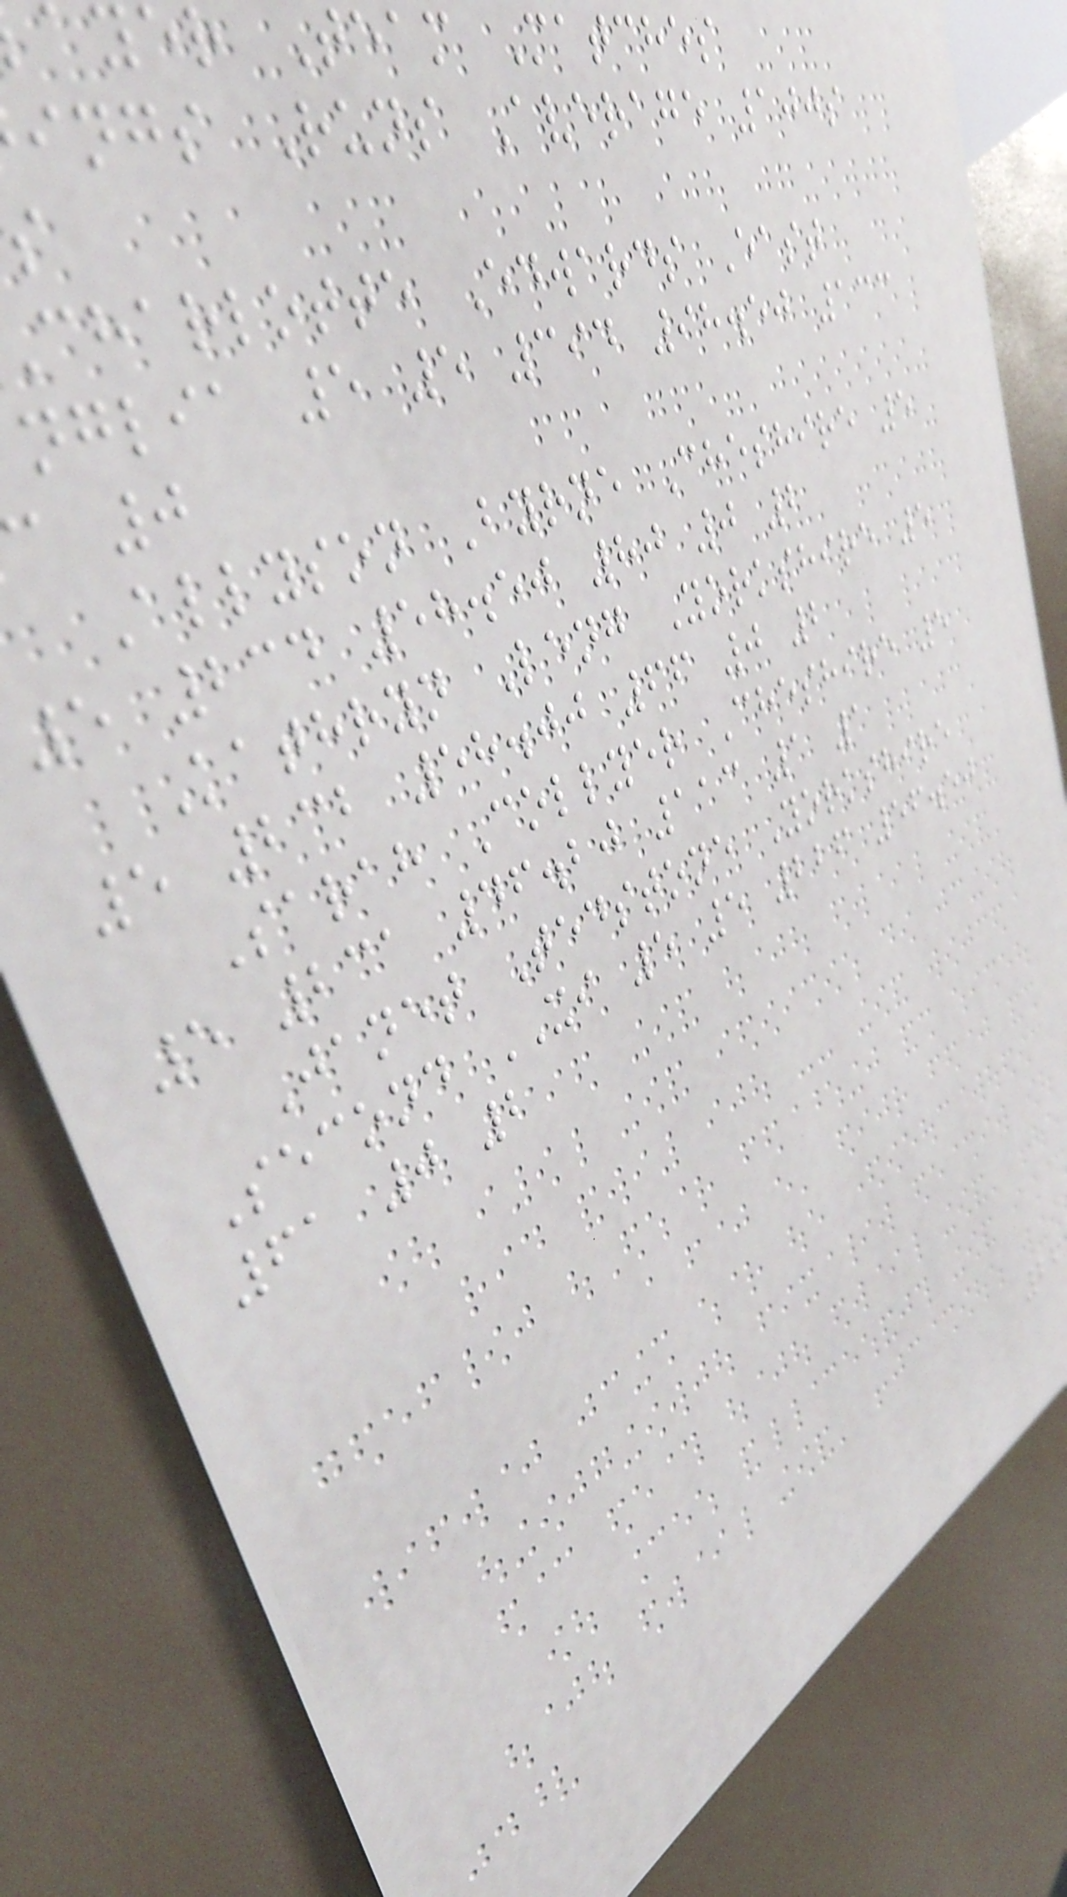ayer Team Matches
ings Runs Average 100s
charlotte Edwards East
nglia 5 5 394 98.50 133
Allyson Byrne Cheshire 5
5 234 58.50 80 0 2
Kathryn Leng Yorkshire 5
5 232 58.00 66 0 2
Sarah Collyer Cheshire 5
5 231 46.20 113 1 1
Janet Tedstone Yorkshire
Second XI 5 5 226 56.50
61 0 2
